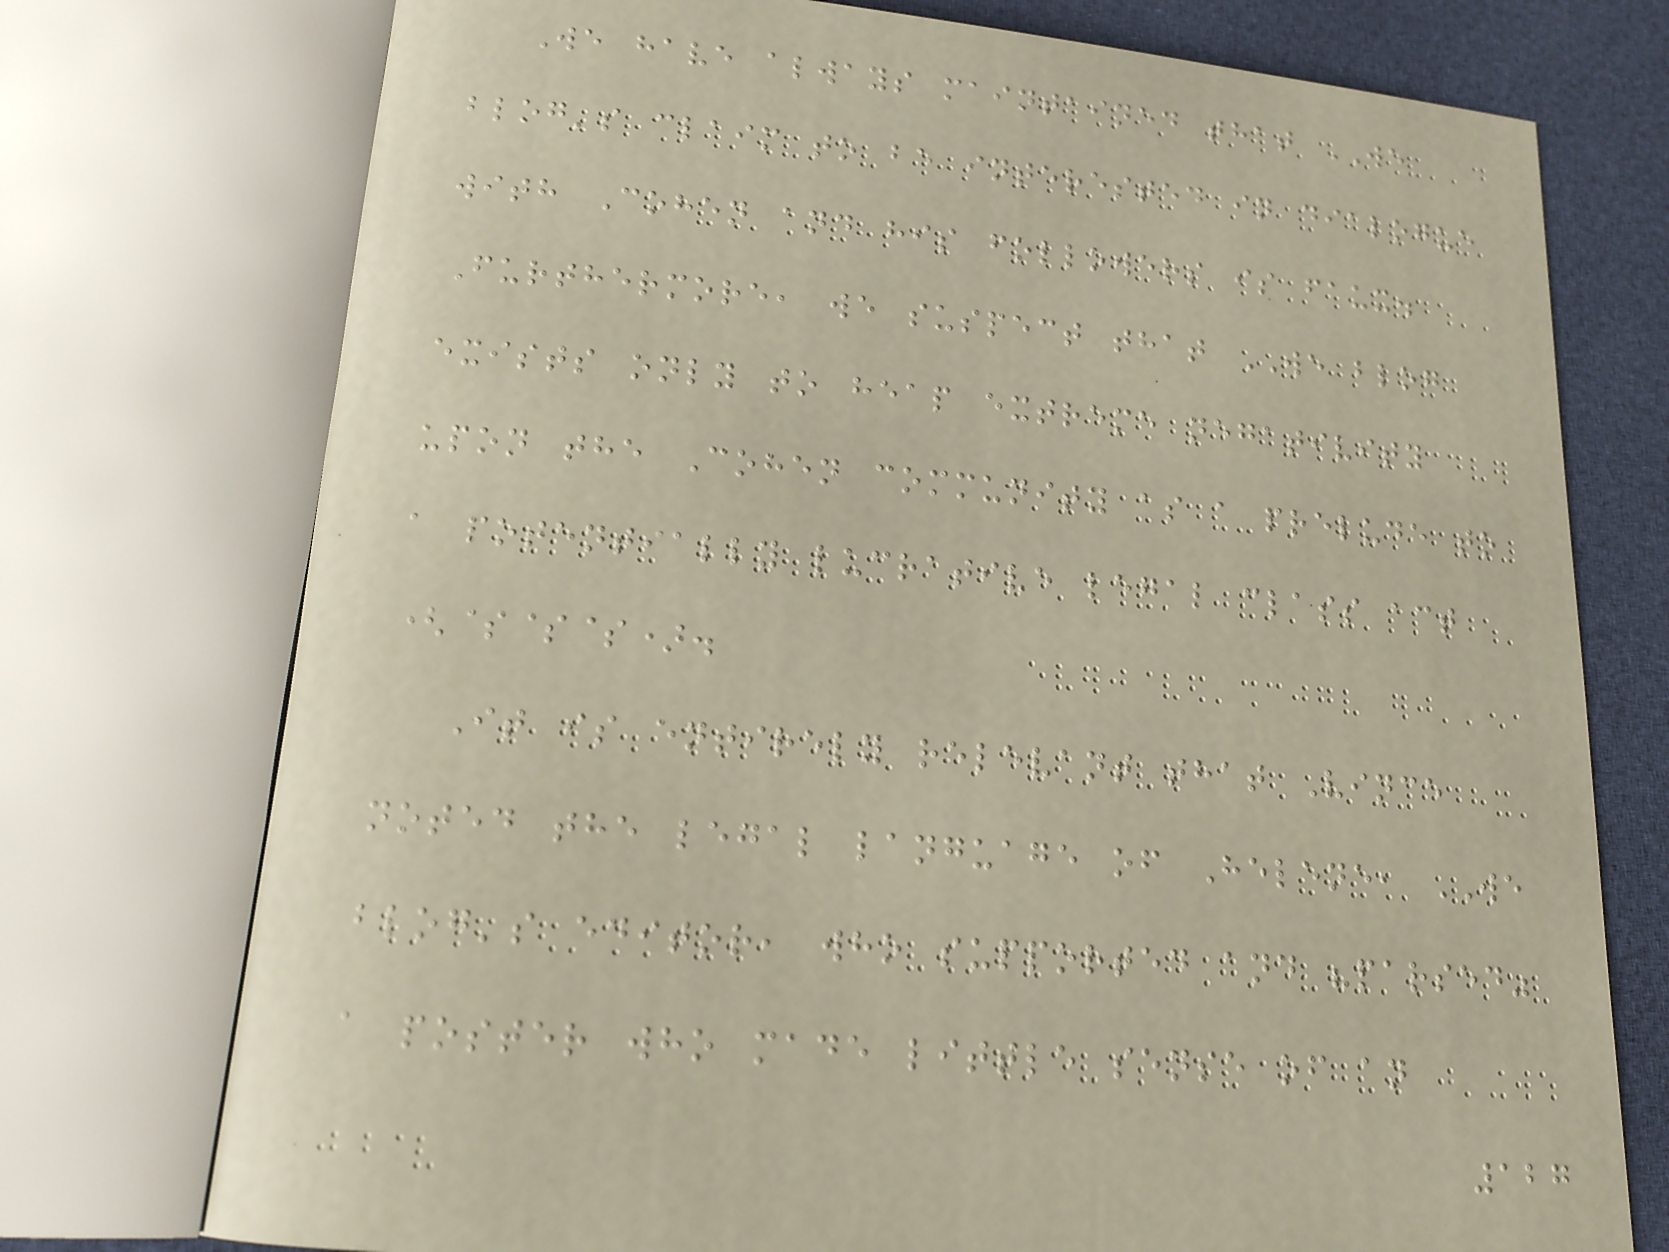We have always maintained that WE
blog's claim to be interested in dialogue
with Cohen and his followers is faux.
Furthermore, we suspect that WE blog
exists only to heap extreme negativity
upon the Cohen community as a prelude to
a potentially lucrative legal class act
($$$).
It is entirely relevant that Vince
noted the legal language of Helene, WE
blog's editor, who supported and "parsed"
a poster who made little sense of an
127
